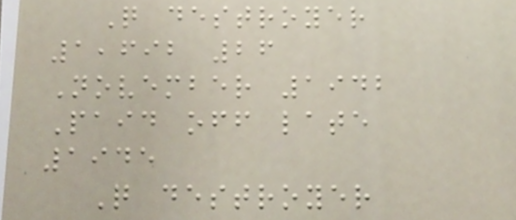Q destroyer
1,692 26
November 1942
Paid off late
1945
Q destroyer
